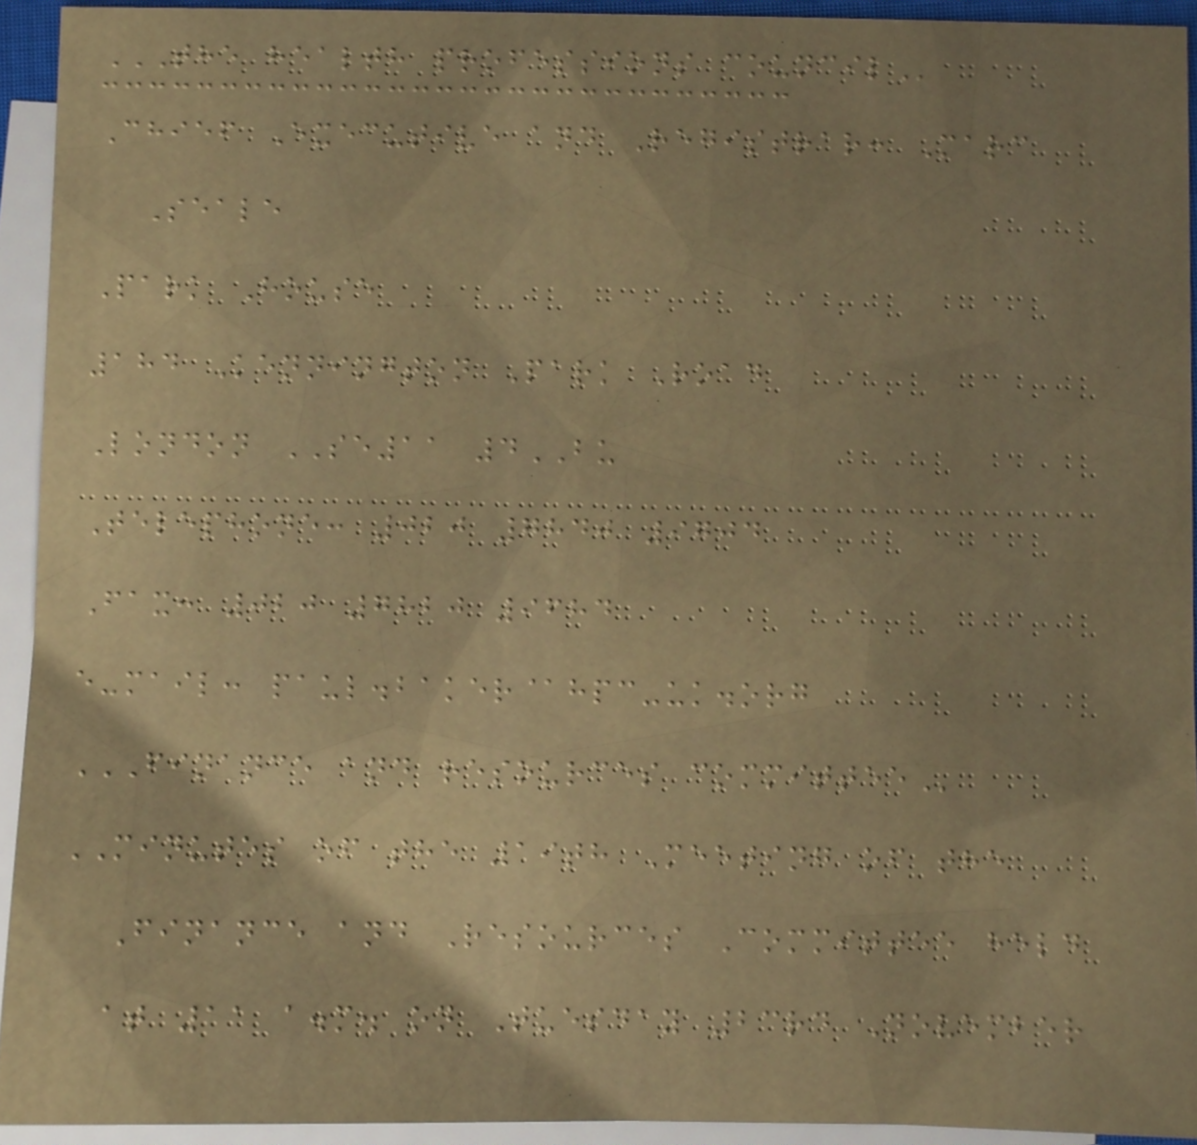THE HEALTH PROFESSIONS COUNCIL
Chief Executive and Registrar: Marc
Seale
Park House
184 Kennington Park Road
London SE11 4BU
Telephone: 020 7840 9704
Fax: 020 7820 9684
e-mail: paul.baker@hpc-uk.org
FINANCE AND RESOURCES COMMITTEE
MINUTES of the 19th Meeting of the
Finance and Resources Committee held
at 11 a.m. on Tuesday 23rd November
